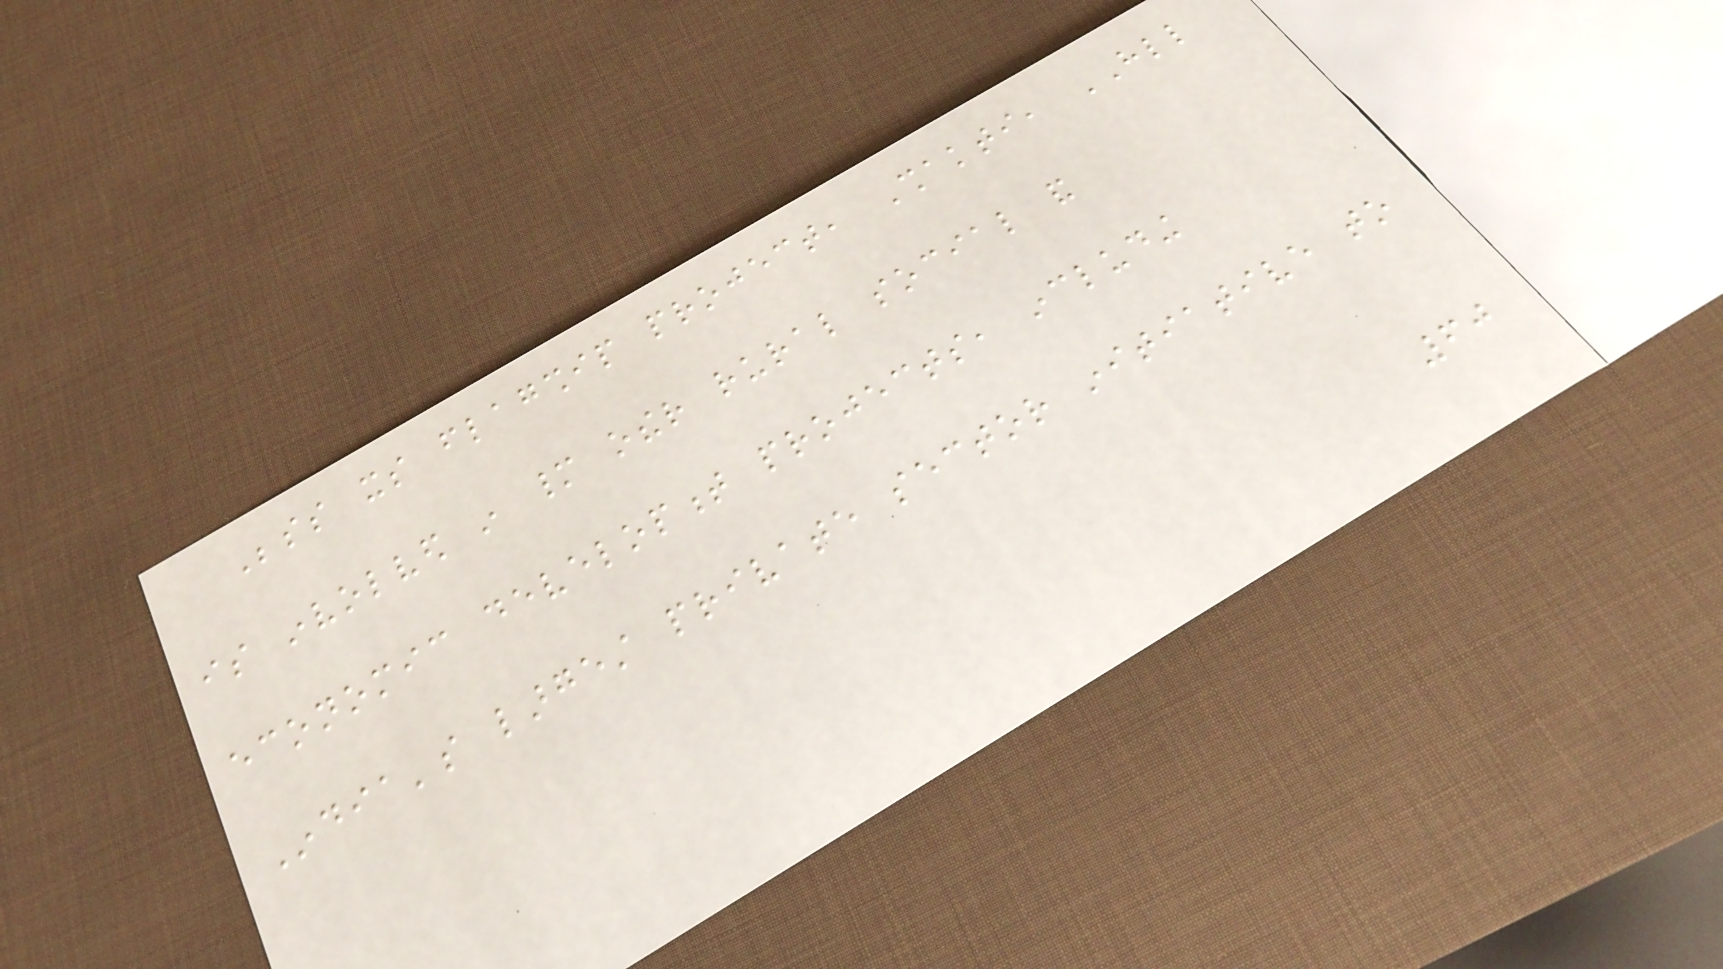Besides its flagship project, Shakti, HLL
is involved in many other rural social and
economic development projects, including
India's largest private sector initiative to
60
